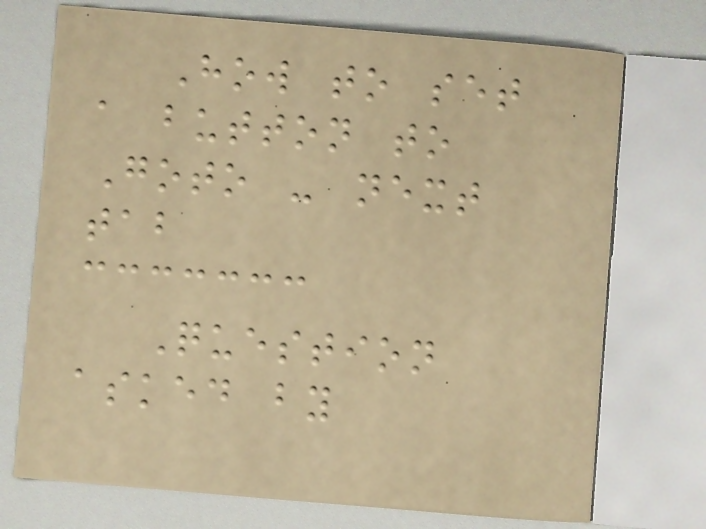How to set
a button to
Goto - next
tab
Question
asked by
